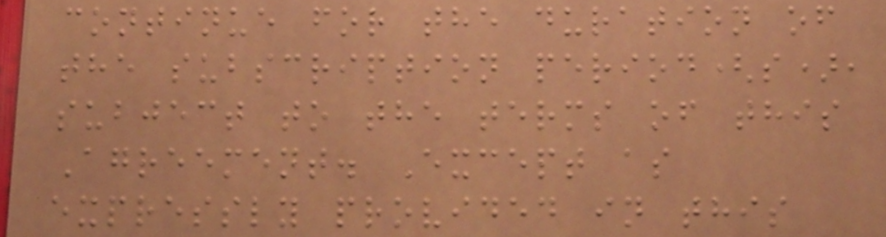continue for the duration of
the subscription period(s),
subject to the terms of this
Agreement. Except as
expressly provided in this
